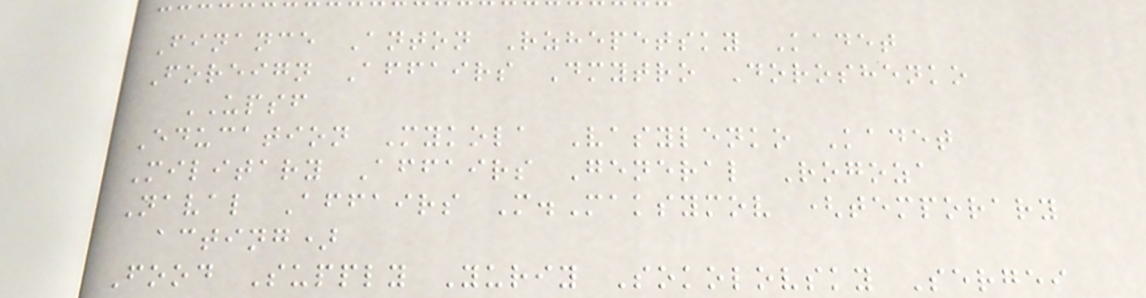Finance Anton Rzhepetsky Kadet
Foreign Affairs Dmytro Doroshenko
UPSF
Education Mykola Vasylenko Kadet
Military Affairs General Rogoza
Naval Affairs M.Maksymov (temporary
acting)
Food Supply Yuriy Sokolovsky Sergei
